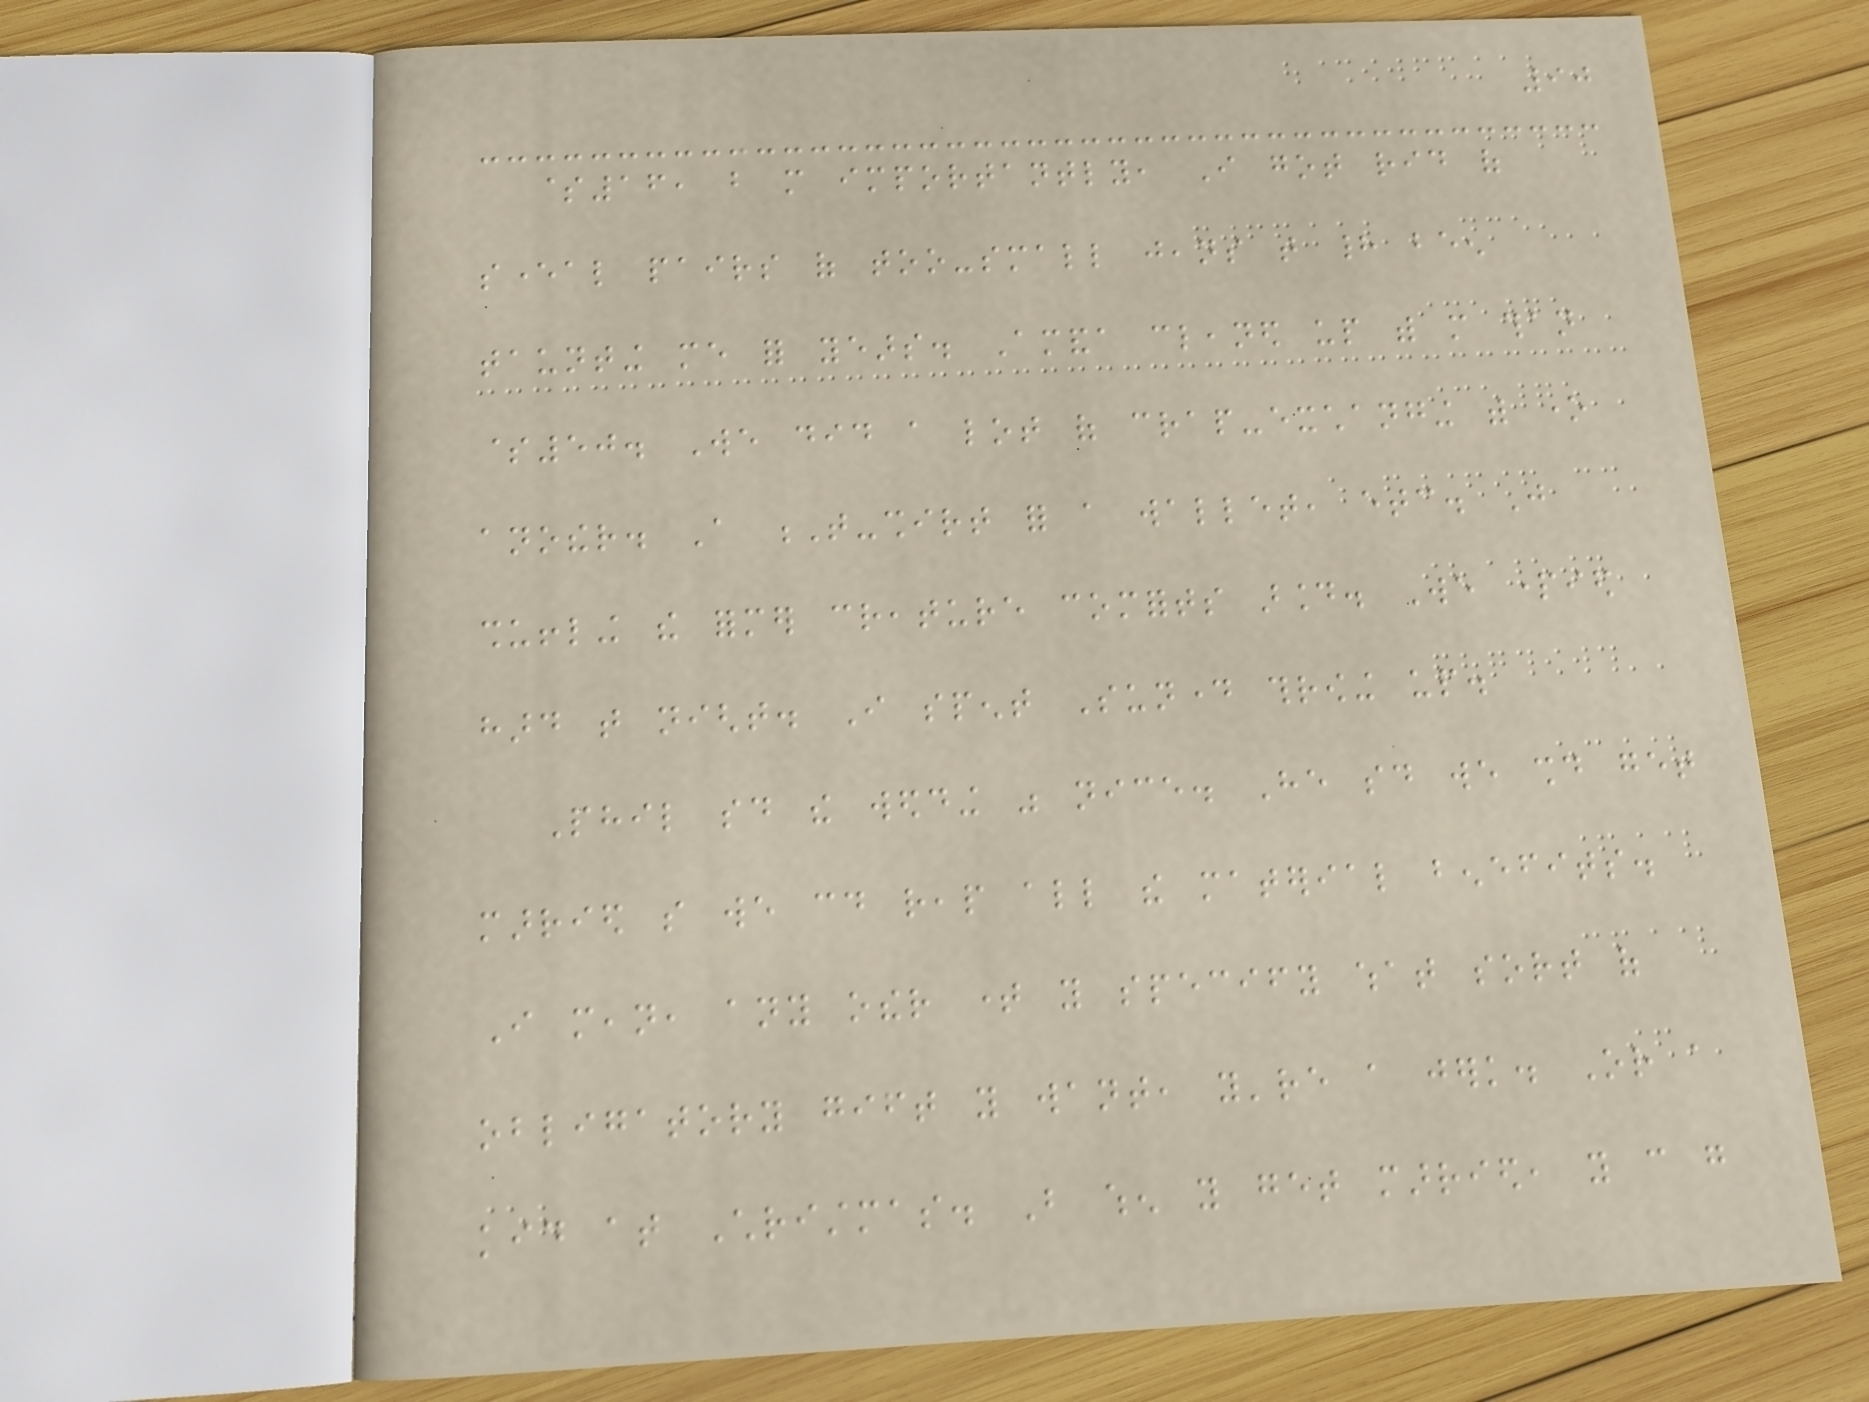90
$16, but more importantly, I got rid of
several pairs of too-small jeans that had been
taunting me for years. Amanda cleaned up with more than
$50. We did a lot of crap-exchanging with one
another. A T-shirt for a wallet, etc. Just
shuffling the former creature comforts around. We partied
hard that night. I spent Sunday throwing up.
Phil said the wedding was nice. He said we should get
married so we could reap all the material benefits.
I mean, any other time you specify what sort of
obligatory gift you want, you're a jerk. Or a
kid at Christmas. But when you get married, you can go
